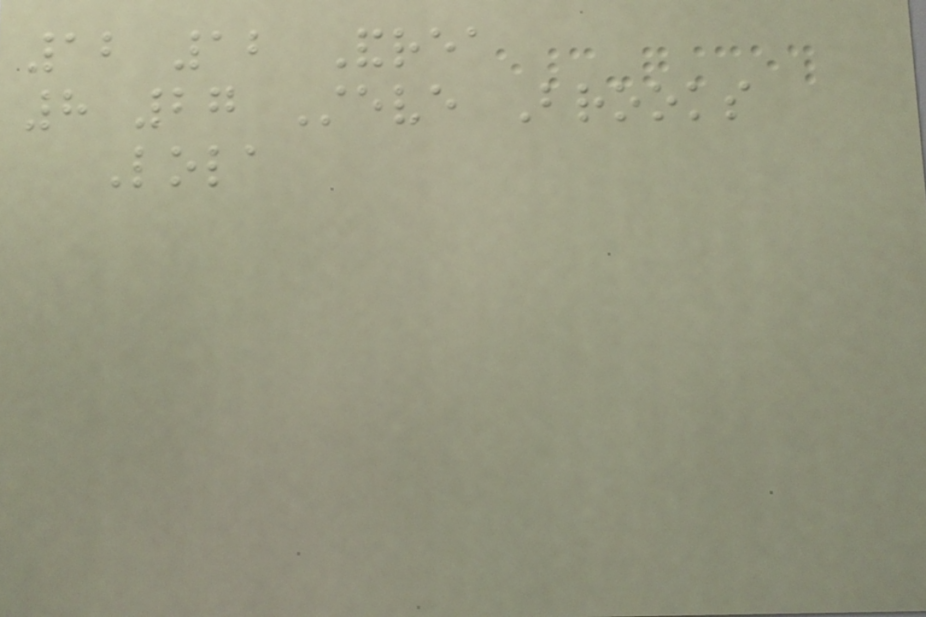12 12 Andrea
8 27 Steve Brooks
Lola
